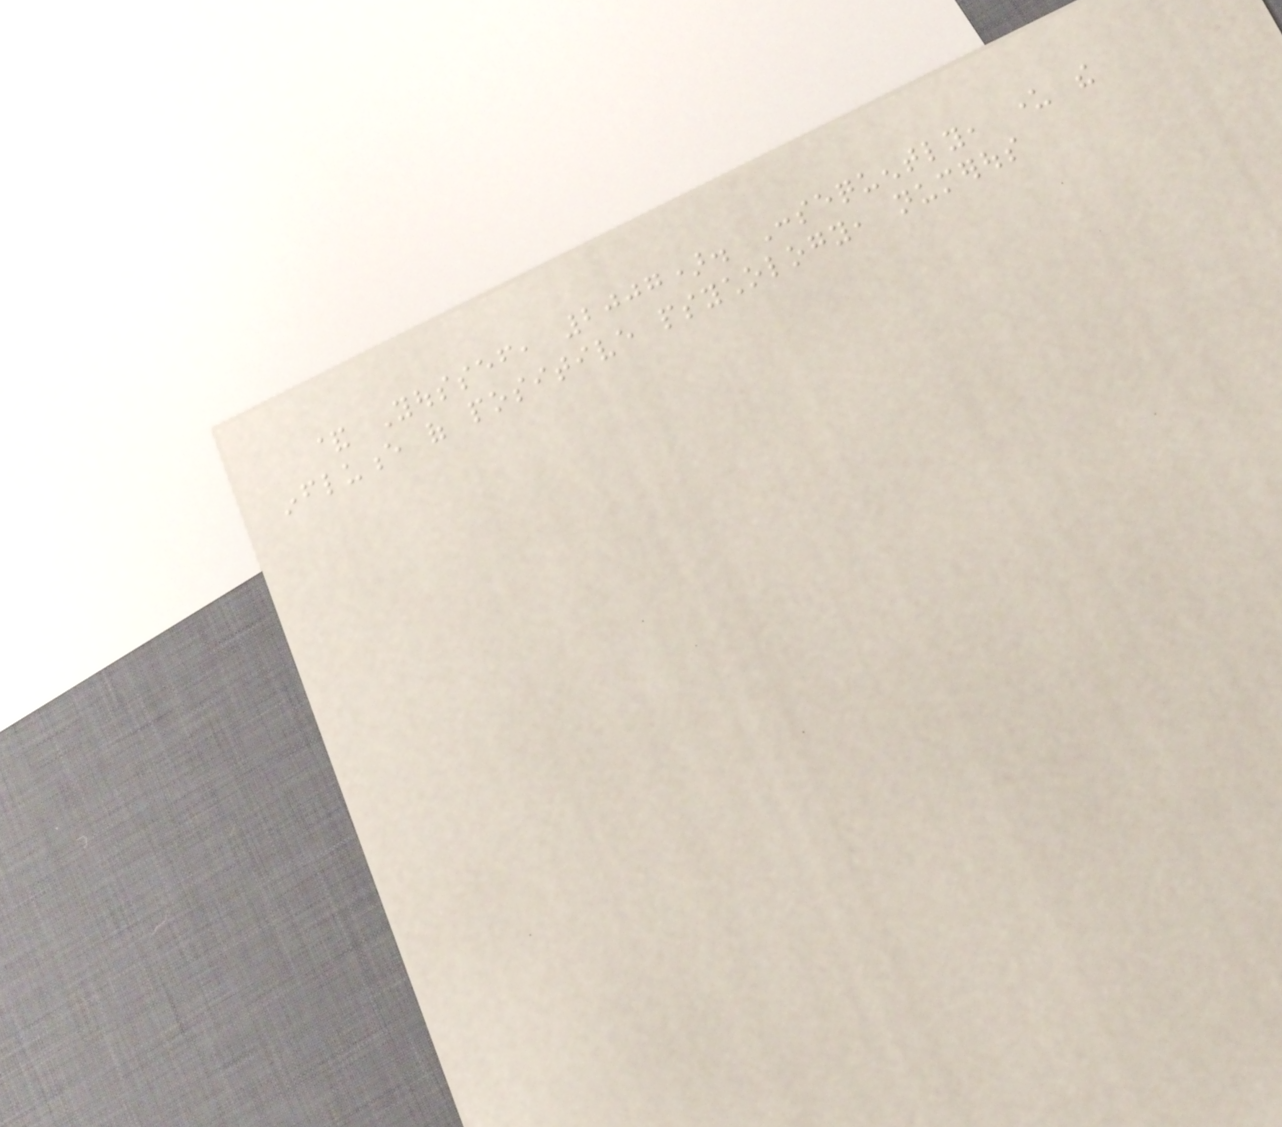& Youssef, 2007). Consequently, under the
influence of positive psychology, numerous
